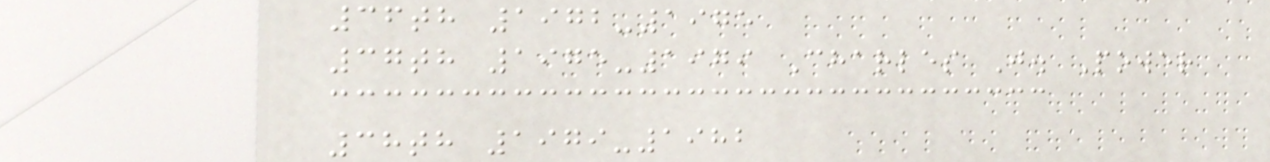36th 1972-1975
37th 1975-1979 Charles J. Power
38th 1979-1982
